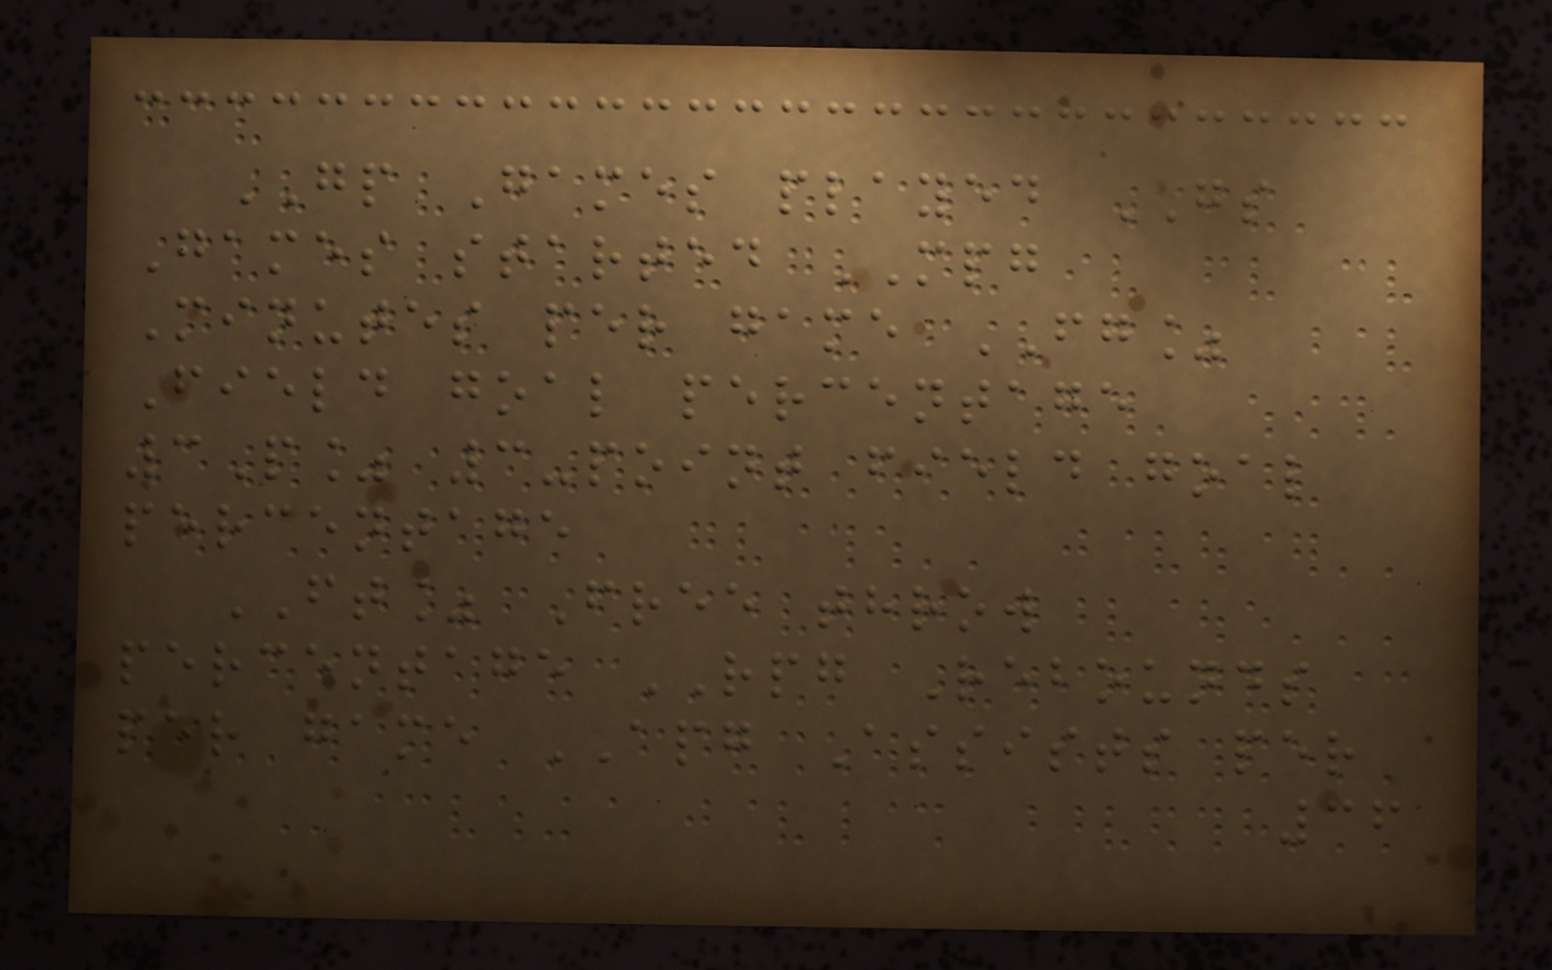GP Games played GS
Games started MPG
Minutes per game FG%
Field goal percentage
3P% 3-point field goal
percentage
FT% Free throw
percentage RPG Rebounds
per game APG Assists per
36
